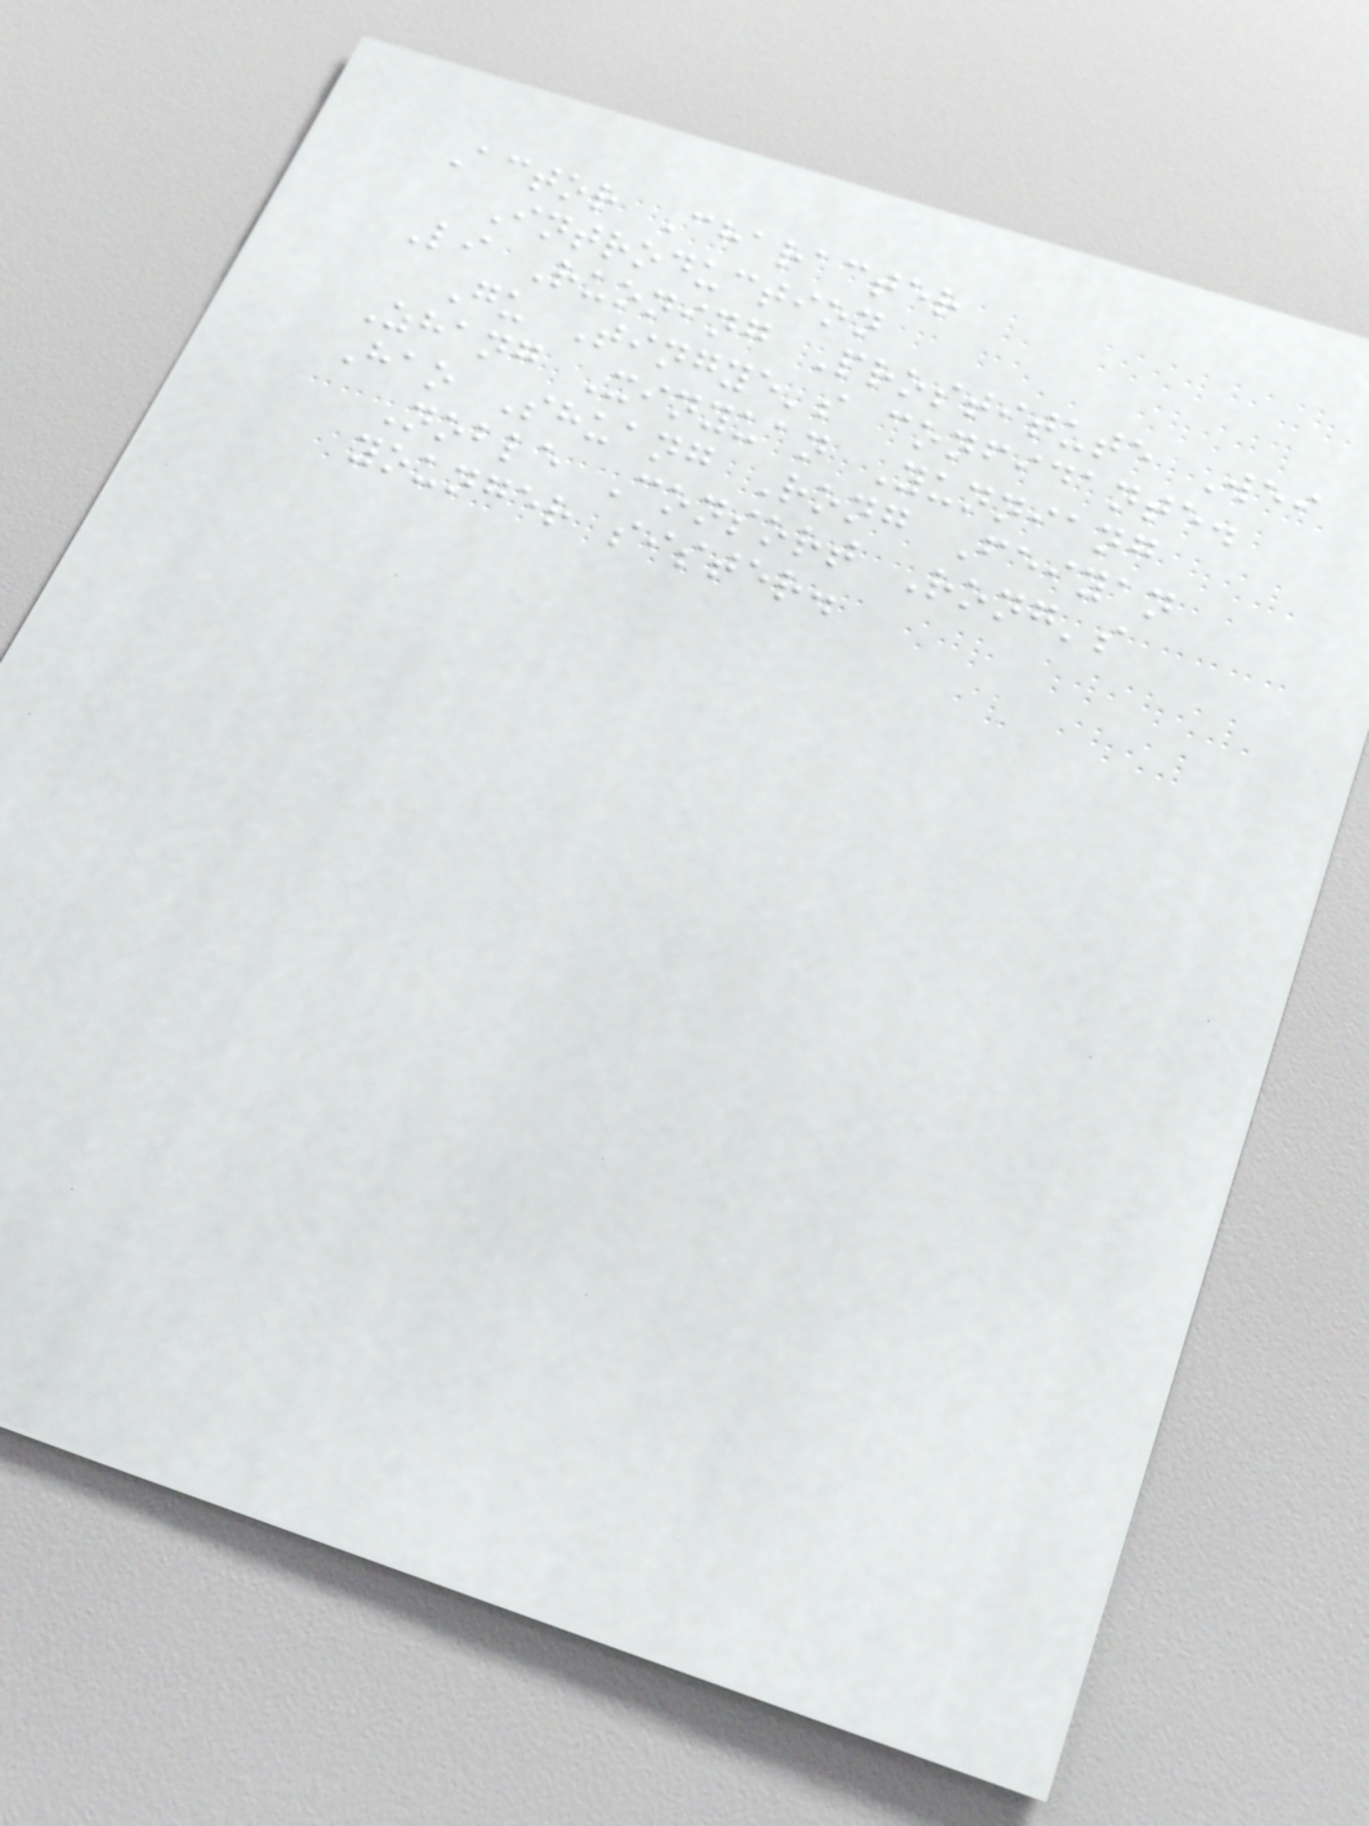Actor Character
Introduction
Li Ruoning Prostitute Wei
Gu Tingye's confidante.
Zhang Xinyuan Yunniang
Hao Shuang Rong Feiyan
Noble Consort Rong's
younger sister.
